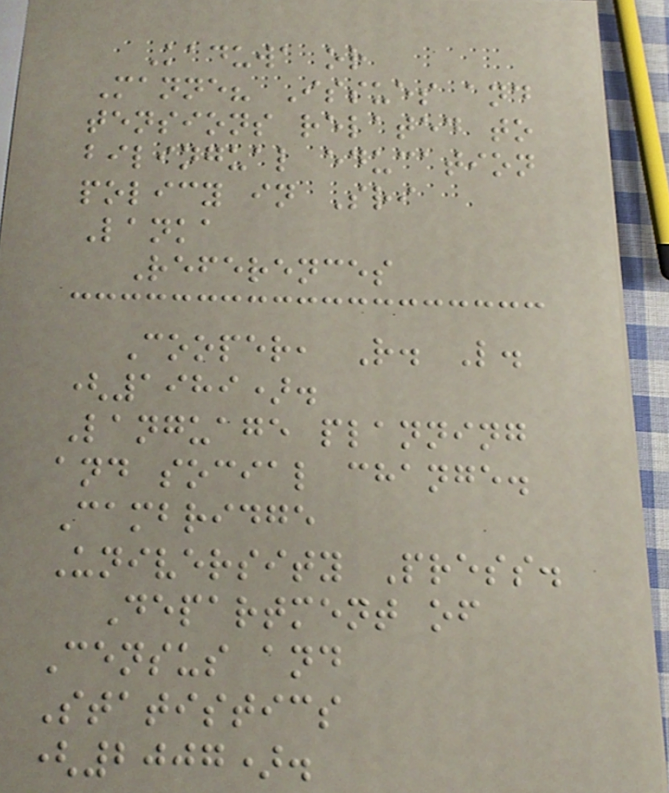Kaduwa or
Manne? Issues and
tensions related to
bilingual education
policy in Sri
Lanka
References
Cooper, R. L.
(1989).
Language planning
and social change.
Cambridge
University Press.
Department of
Census and
Statistics
(2007).
